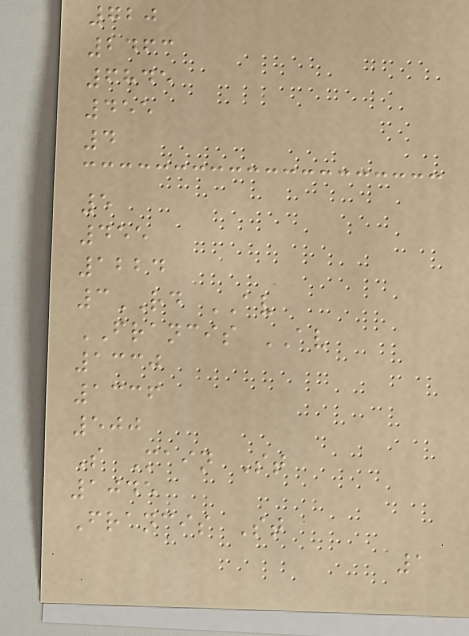720
2463
6845
455
4
5
455
1224
3RD AV
FRANCIS AV
1330
1336
500
S Main St
1045
Francis St
1
